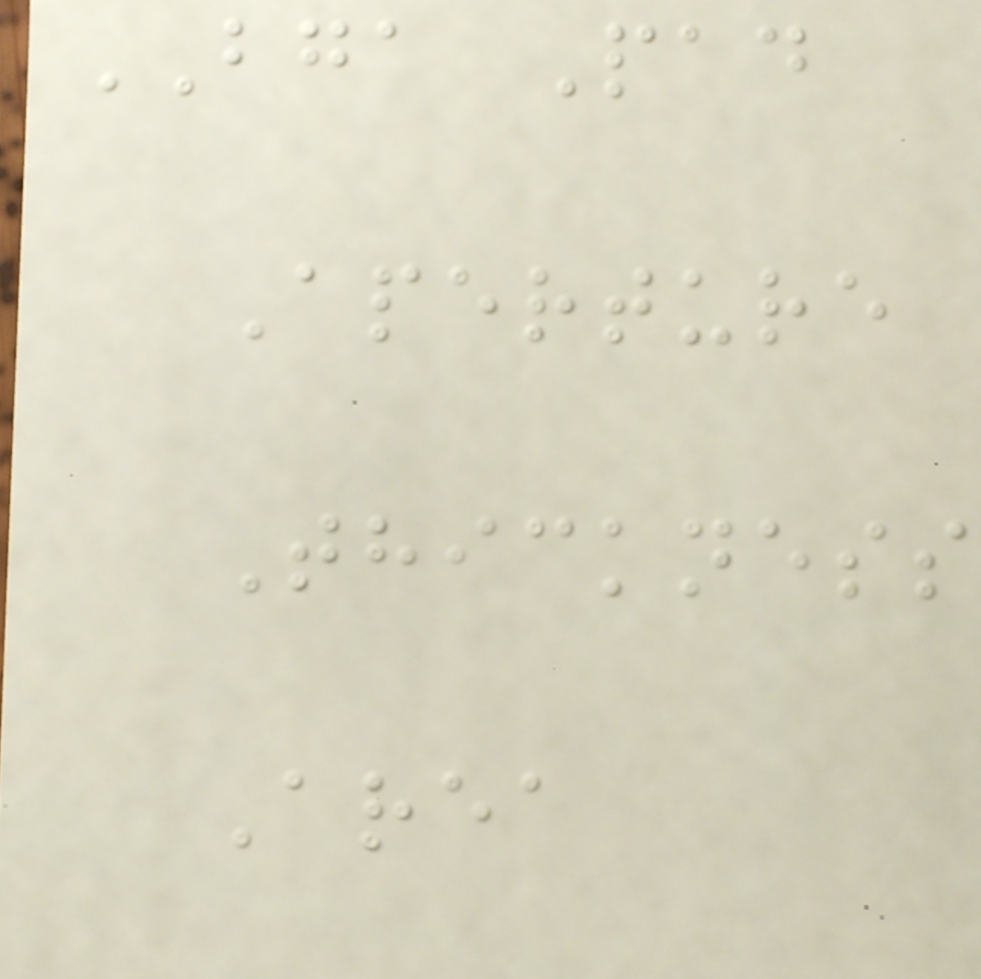BGA Pad
Aperture
Thickness
Area
